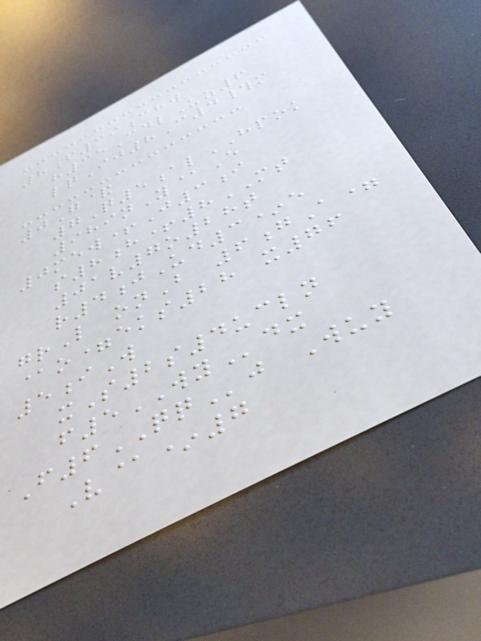8f39chw
h35CdlUz6
lqIj8C4#m
0G&
7Q5alHPOK
989nY@E
0mew+J3i
s8h+8MT
01v7o28t
r4jUd3*e
grL onB 6gA=
@o=eks28 x76
5iW
xS2s4ucln
f5WYdx
F6QQj Wuy
V@*7
